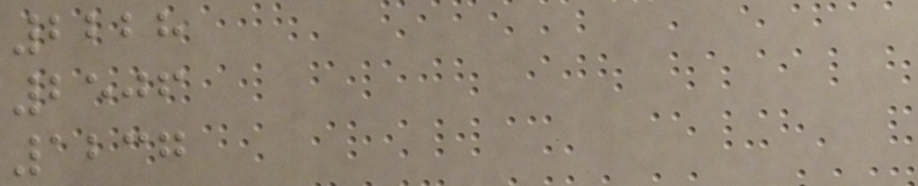2228
2506
1237
